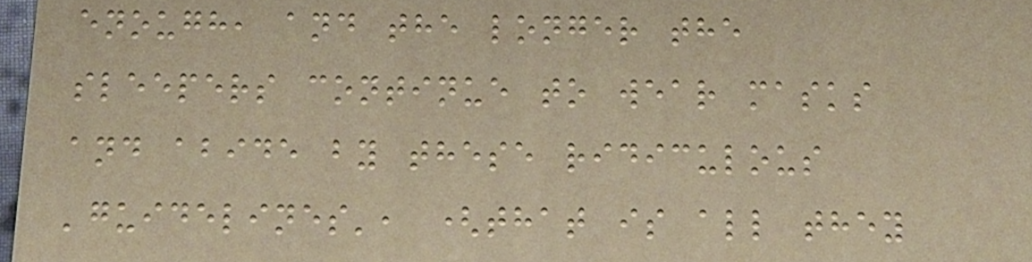enough, and the longer the
sleepers continue to wear masks
and abide by these ridiculous
'guidelines', (that is all they
